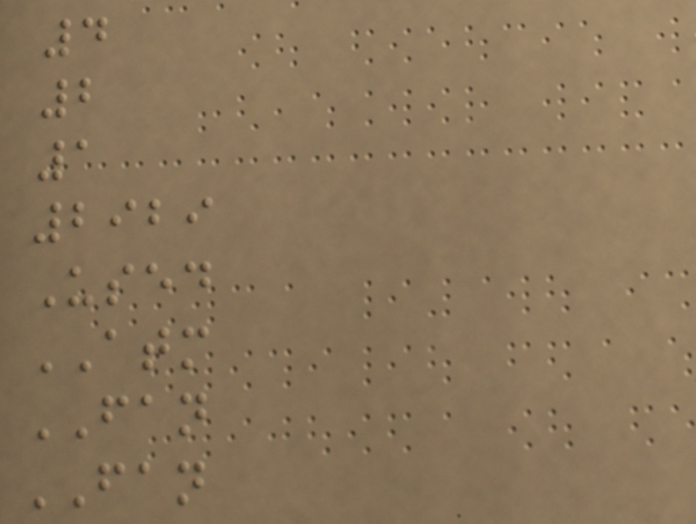4
2
1
2929
Used
ATM
FAN
FAN
